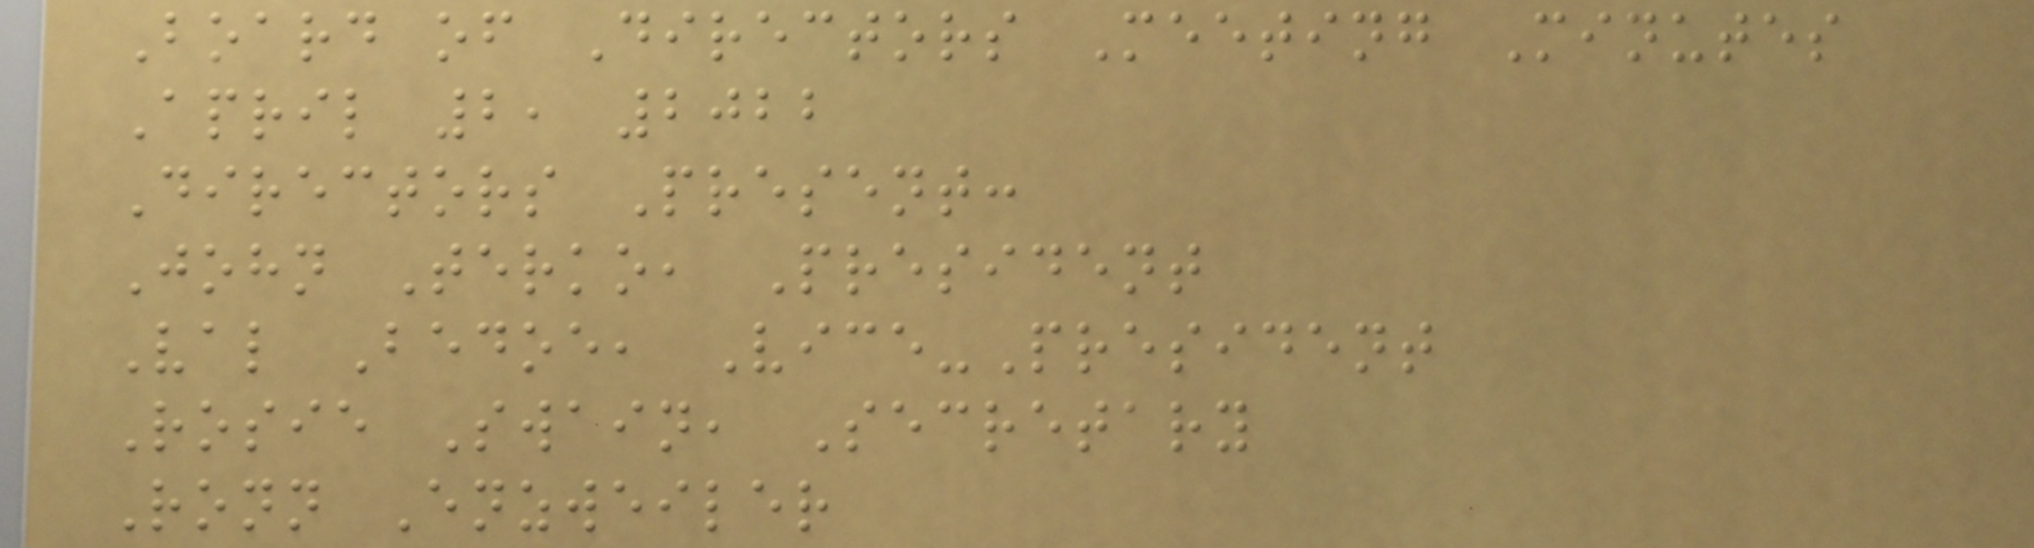Board of Directors Meeting Minutes
April 2, 2022
Directors Present:
John Terko, President
Val Bedoe, Vice-President
Rosie Swain, Secretary
Ronn Enzweiler
